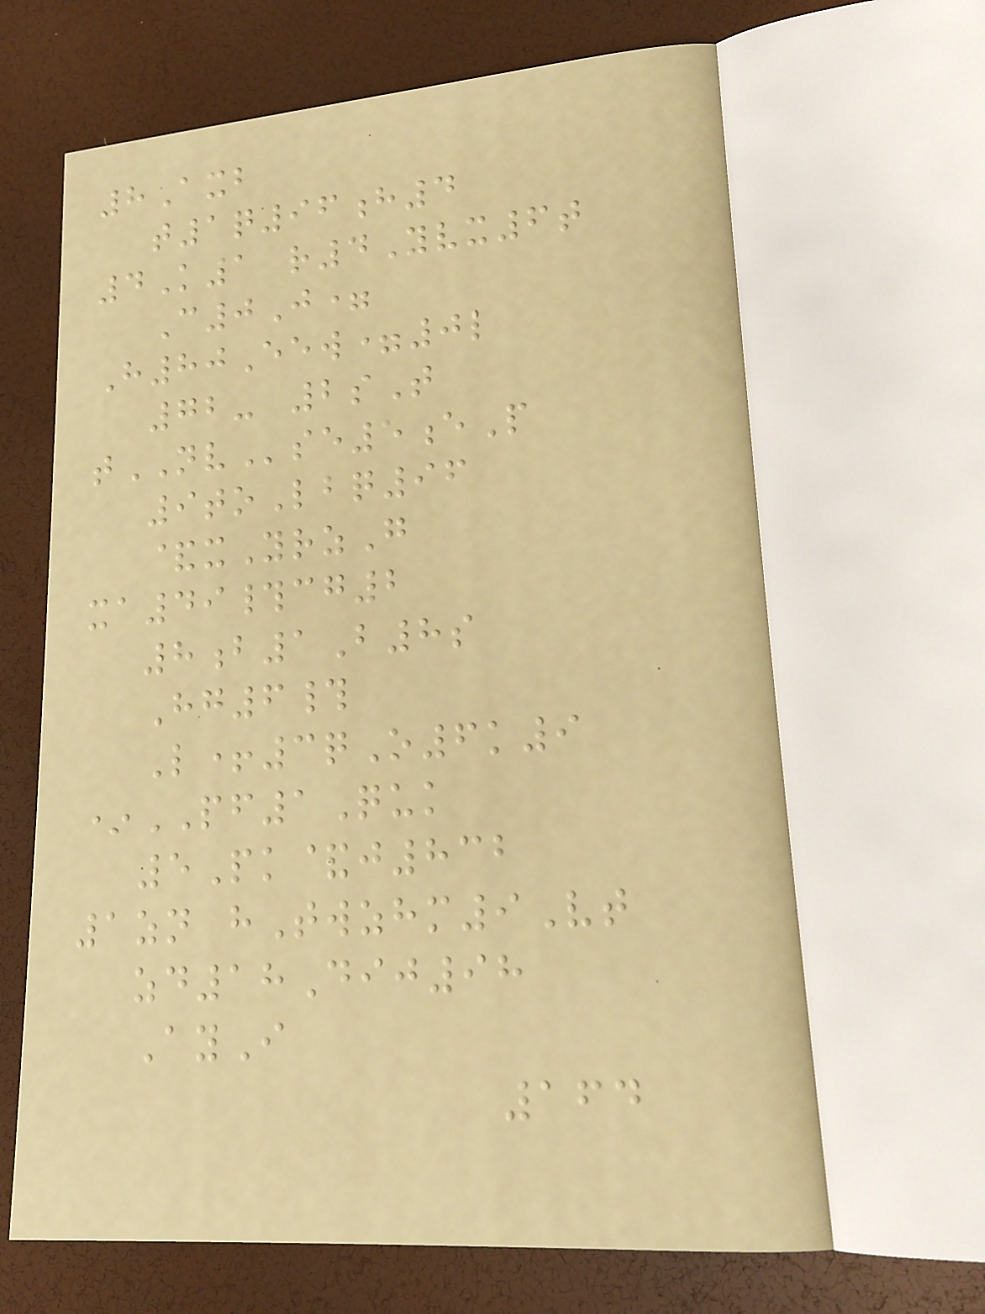8Axb
t1q96h4
4K1 r4Yvx6t
C0J=
H80Eew=0l
72- 2sT
tNVse5eP
9toLbq96
&xYrzG
xa49#cg2
8b1B8s
Hg6#
L+3qO6k9
*PF1Quk
5Pk&j832
1zn hTwzhm9Vt
zd18Dij98
AyI
164
